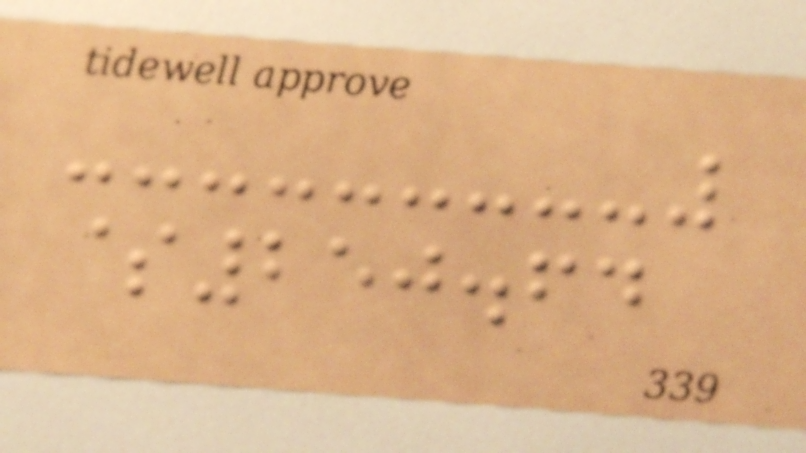$250.64
